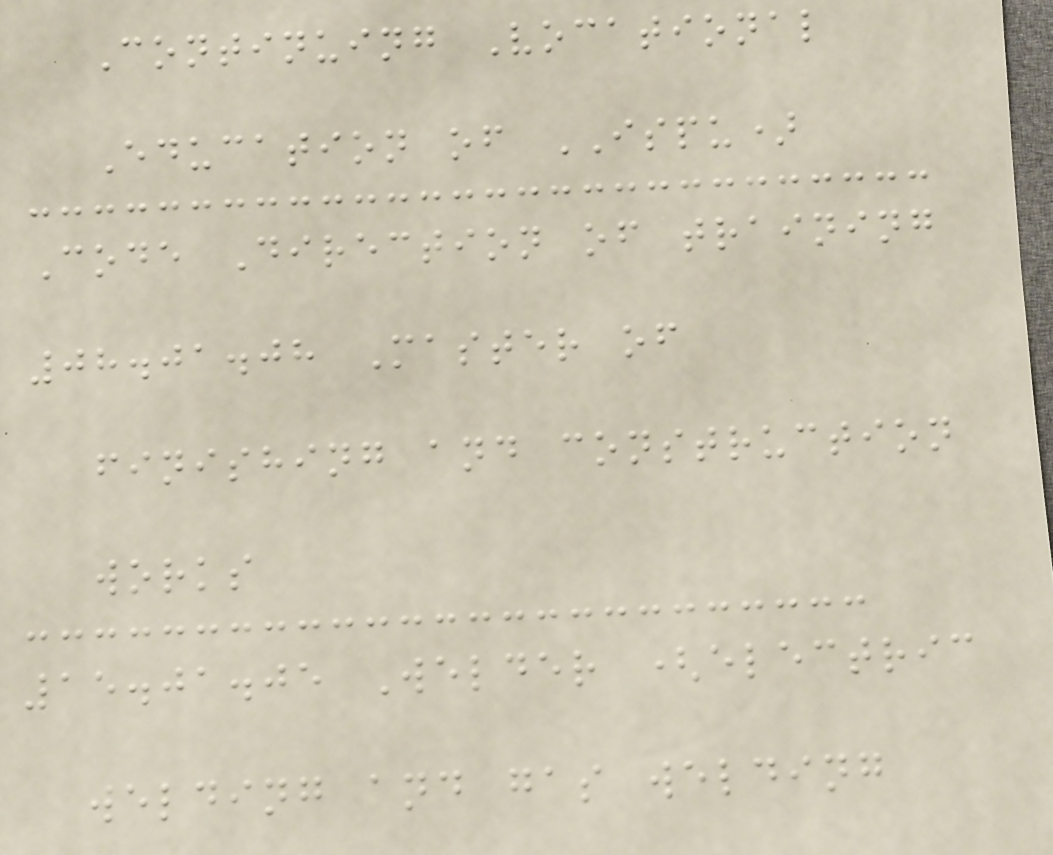Continuing Vocational
Education of ISPU)
Code Direction of training
08.01.08 Master of
finishing and construction
works
15.01.05 Welder (electric
welding and gas welding
